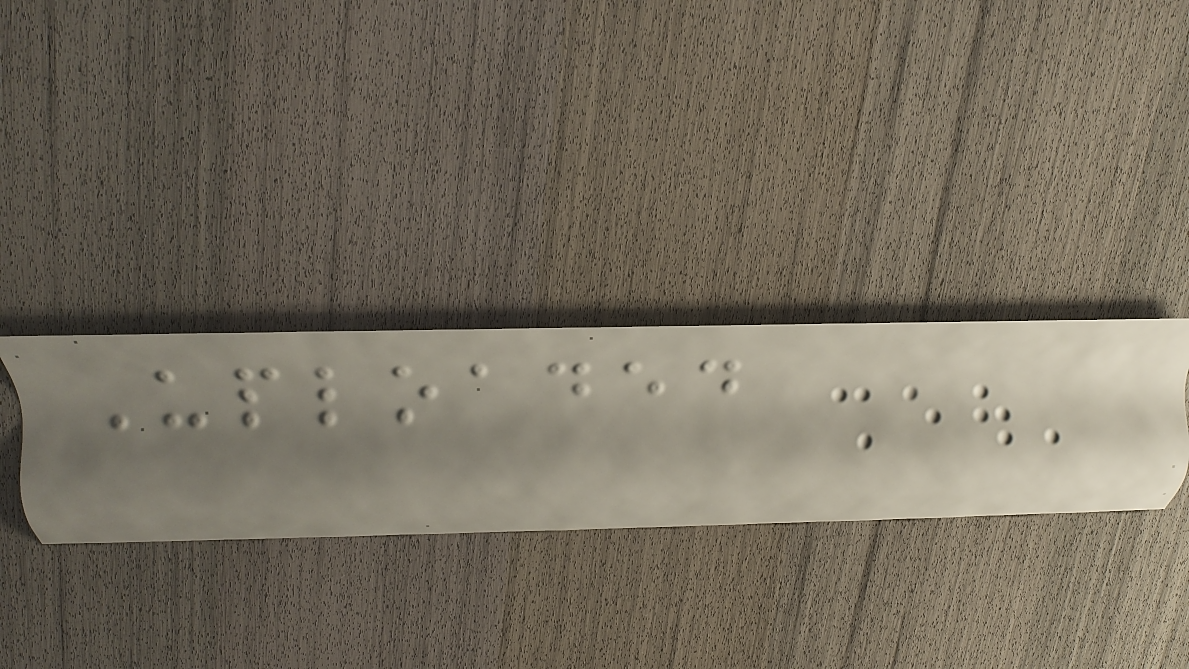Uploaded
